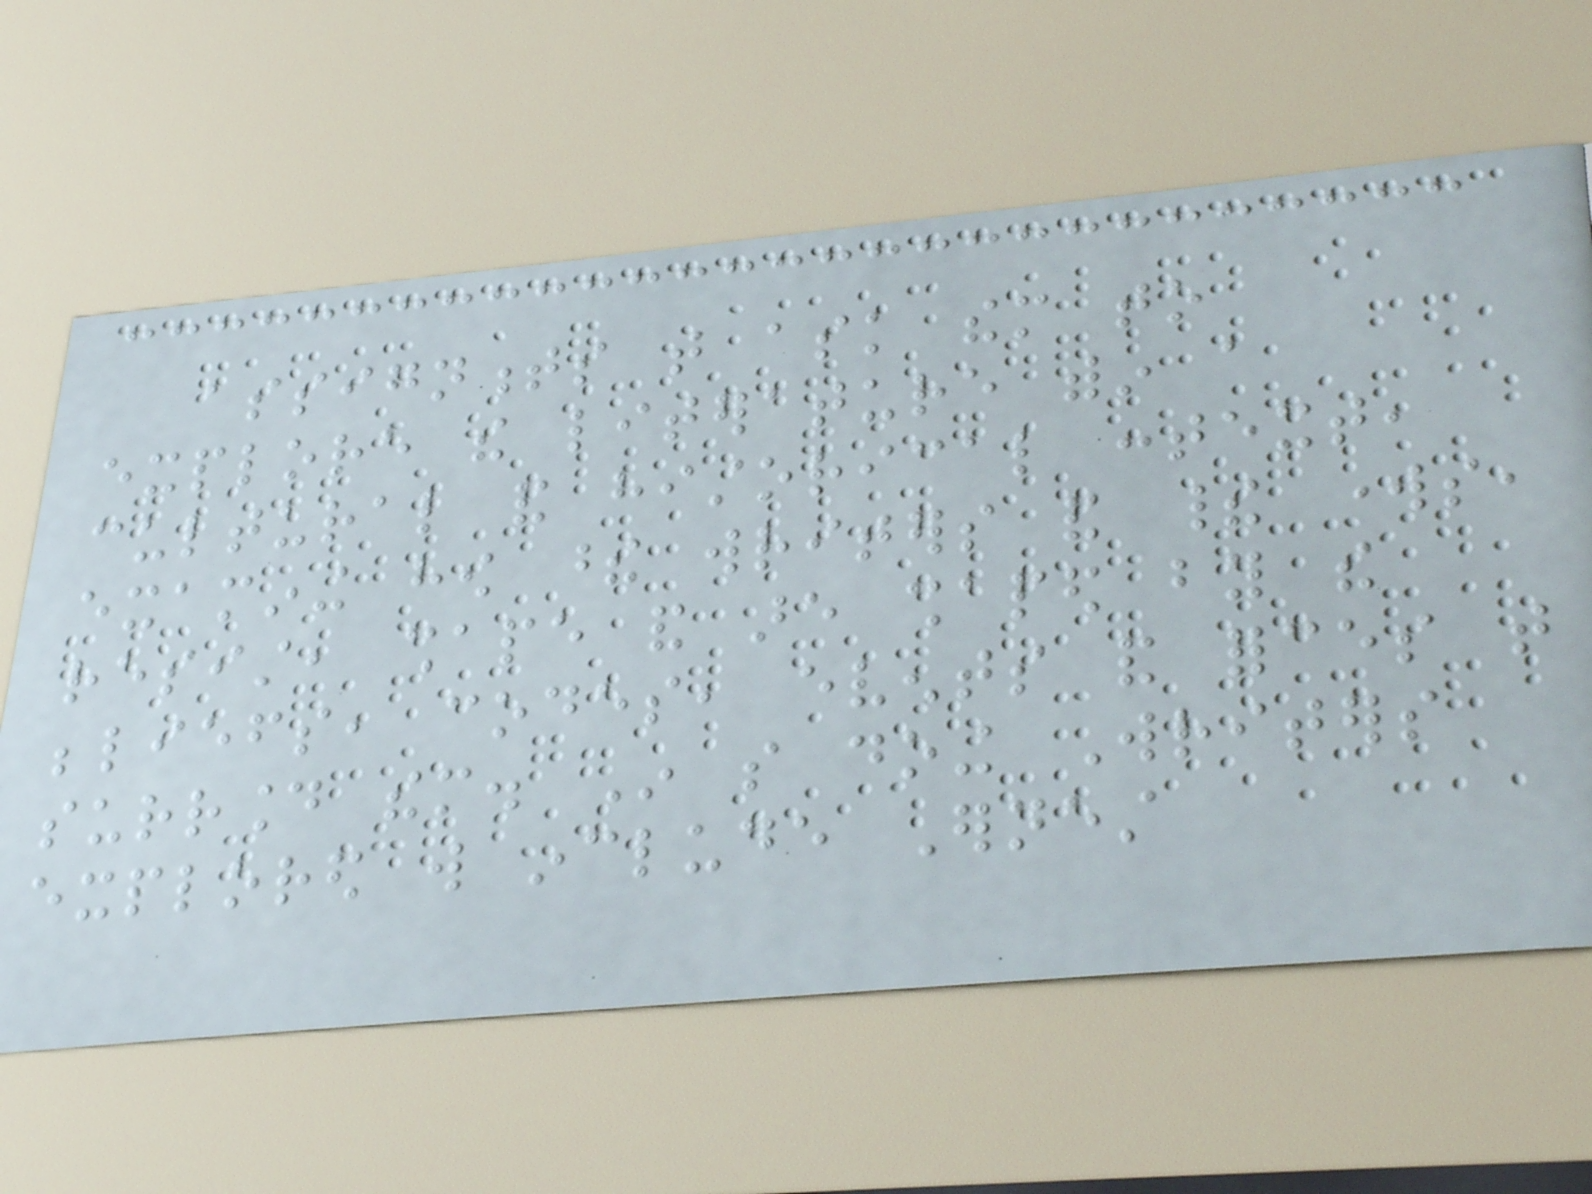assignments that ask them to
explore the literature within a
cultural and historical context,
examining how these writers and their works,
resist, shape and are shaped by the
beliefs, codes, events and forces that
surround them. In so doing Writers
explored will include Ernest
